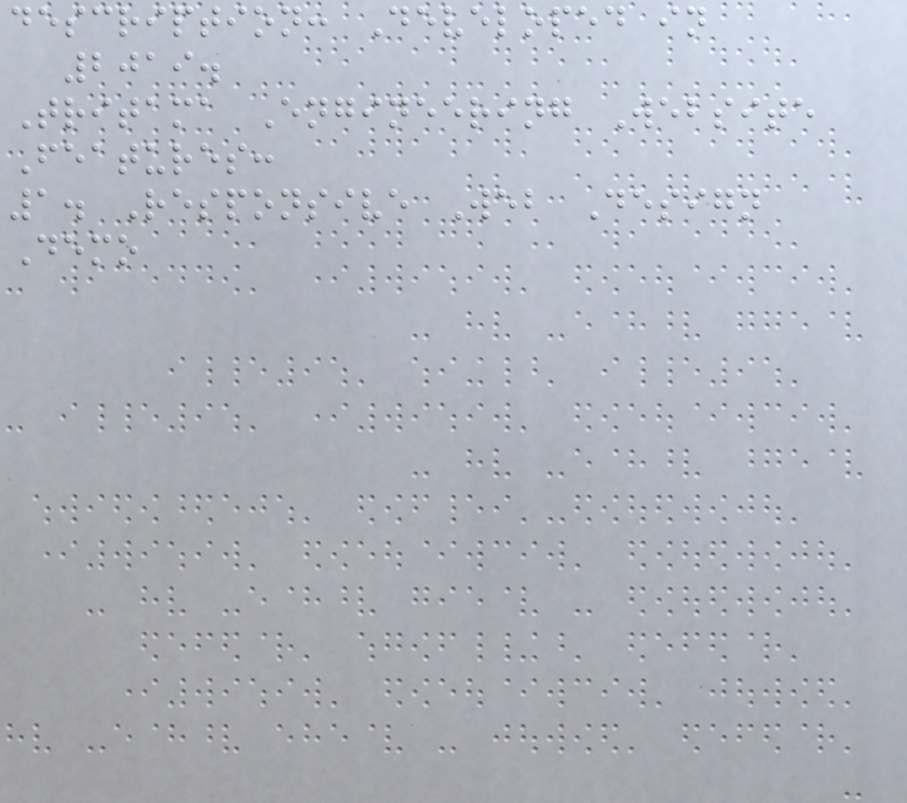description: Developed in
2019.
Tritama Engineering Website
Features:
1. Responsive Web Design
Demo
